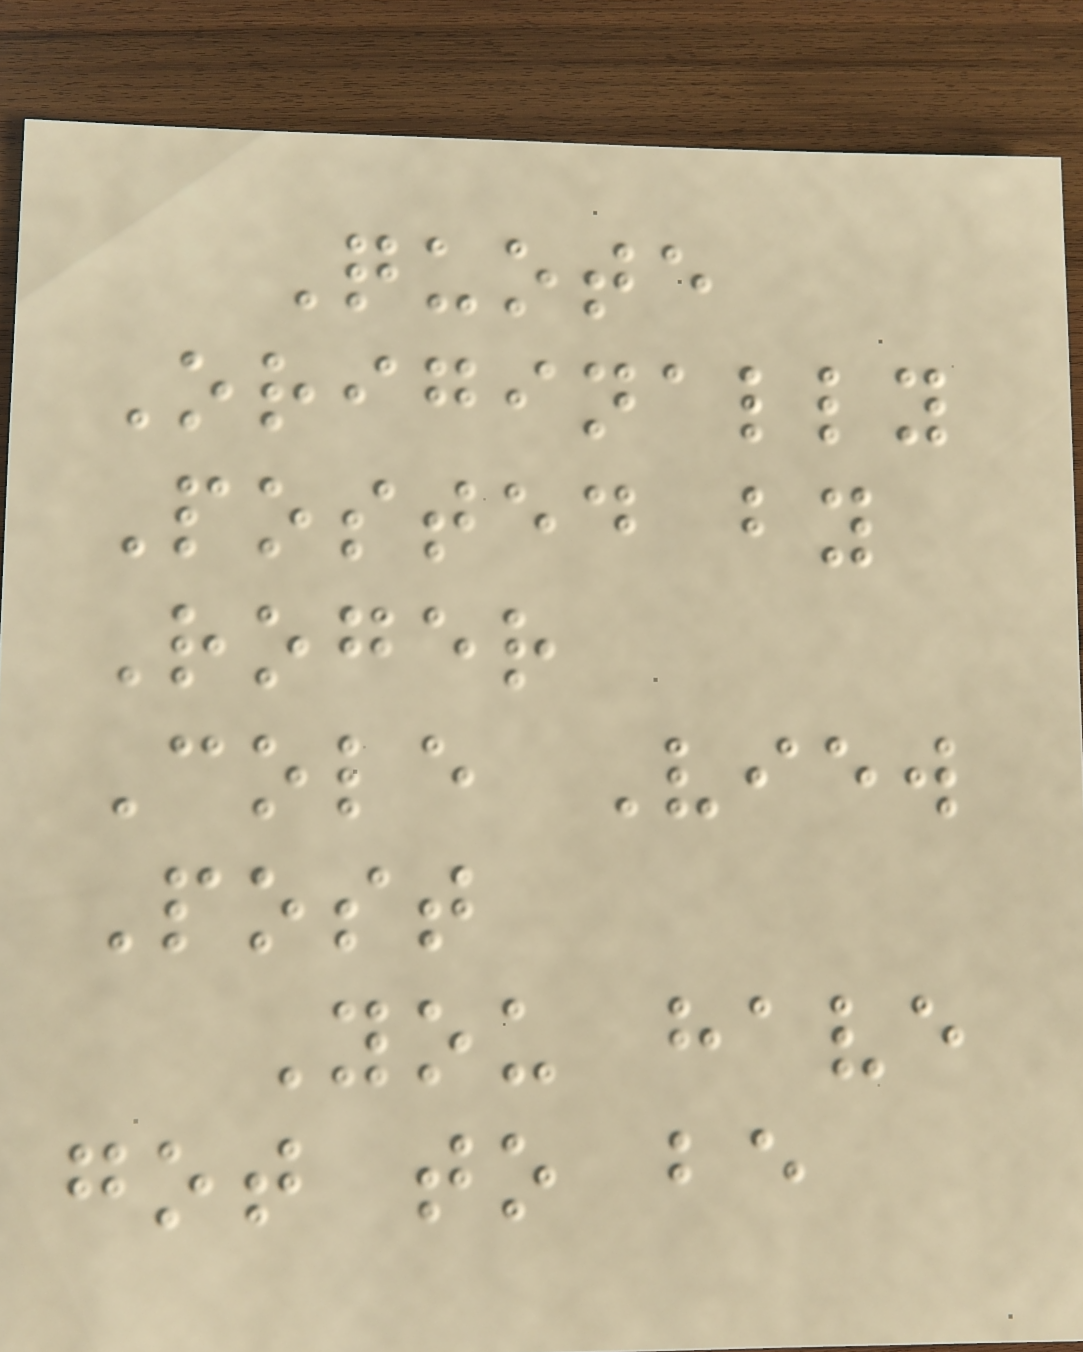Quote
Originally
Posted by
Roger
Cole View
Post
You have
got to be
